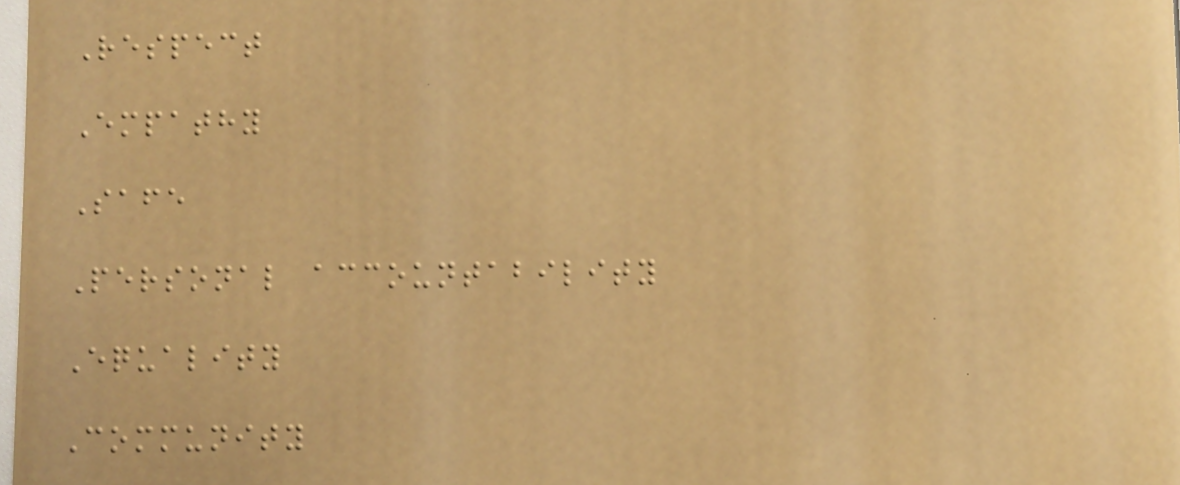Respect
Empathy
Safe
Personal accountability
Equality
Community
